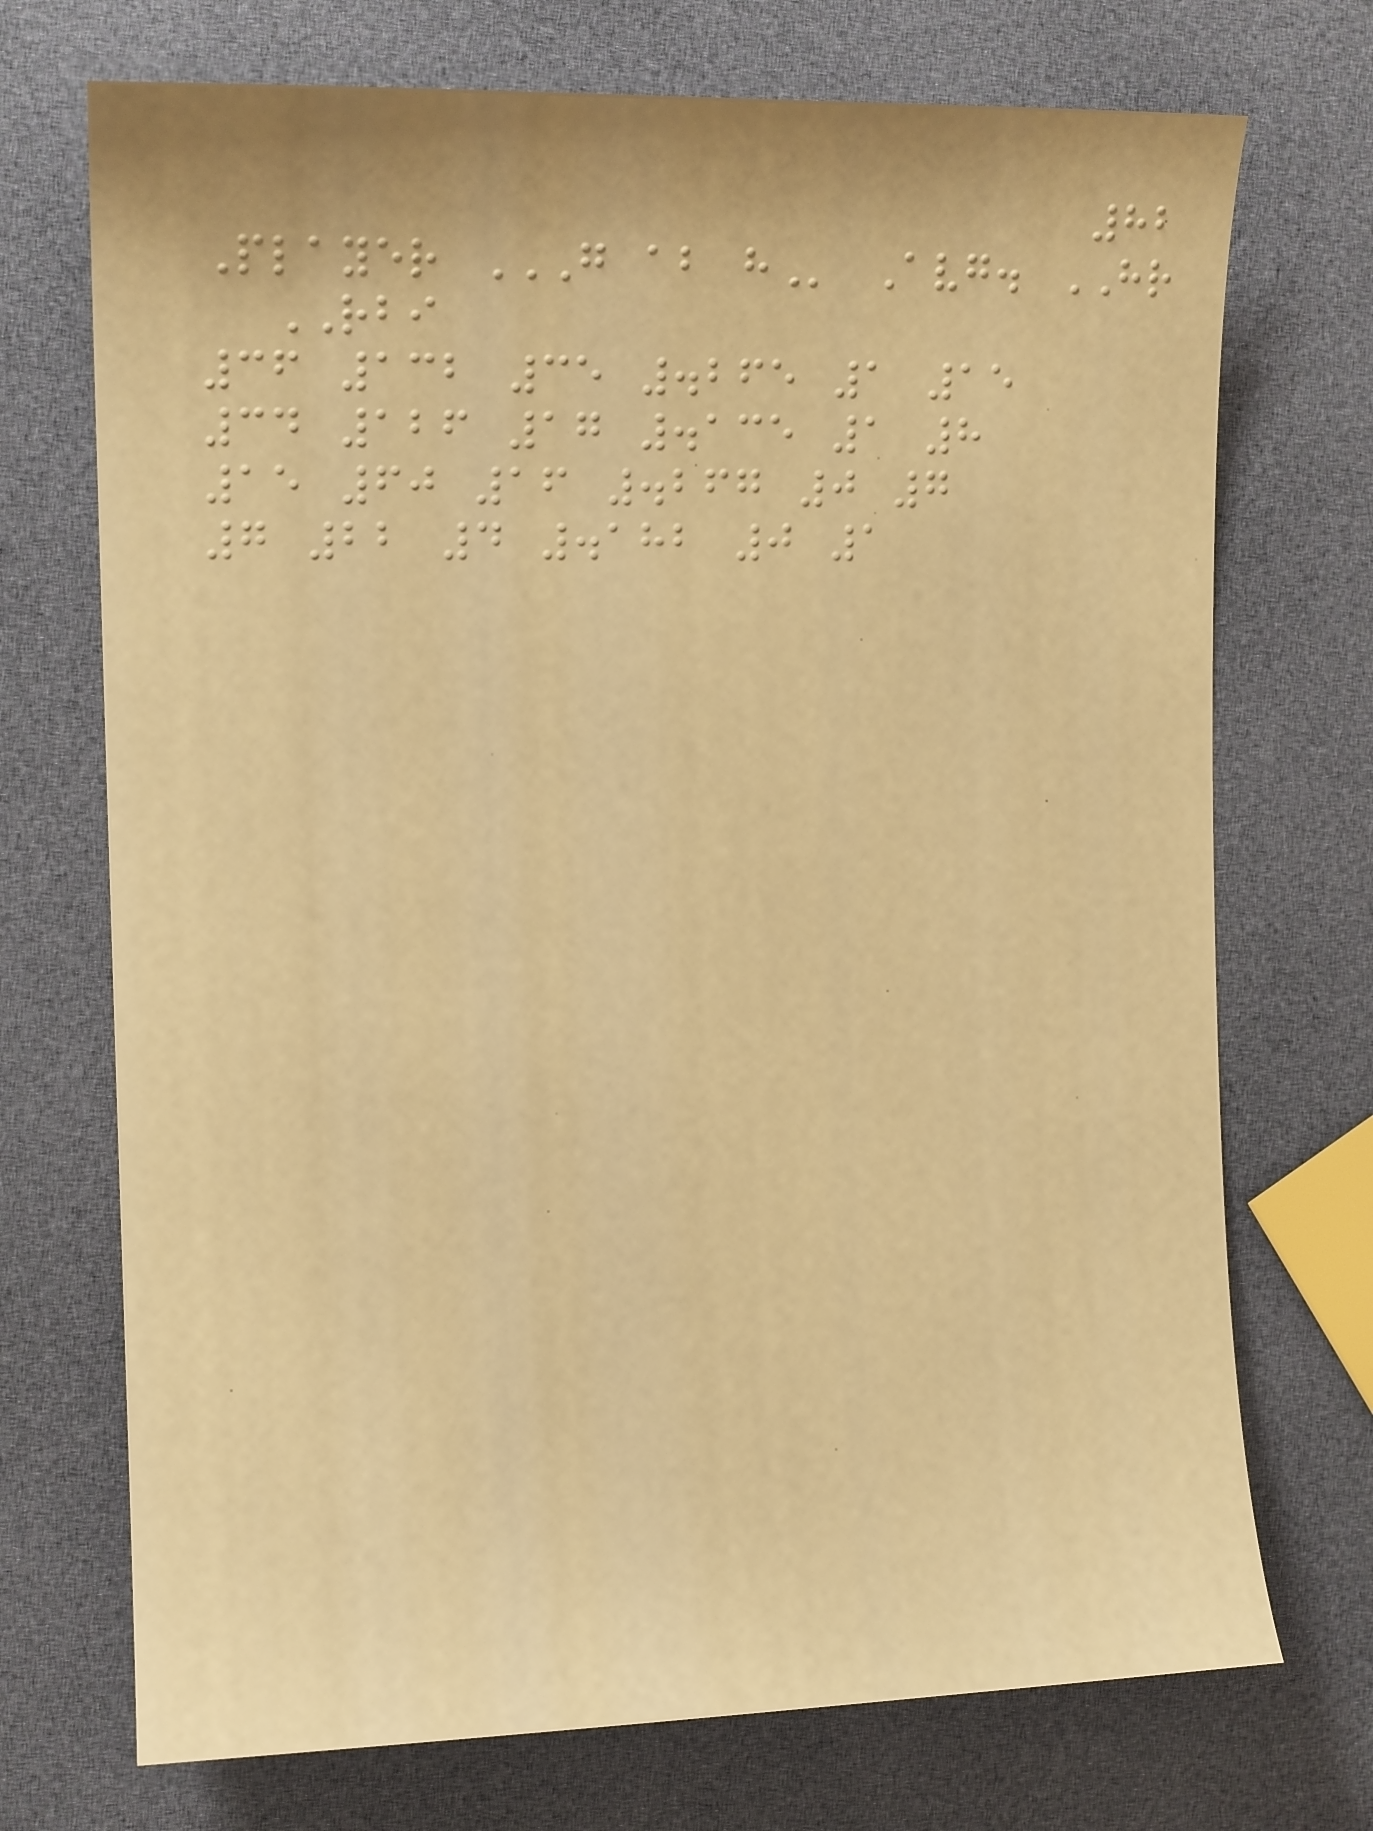82
Player G AB H Avg. HR
RBI
36 132 35 .265 1 15
34 126 17 .135 1 8
15 60 16 .267 0 7
7 22 4 .182 0 1
